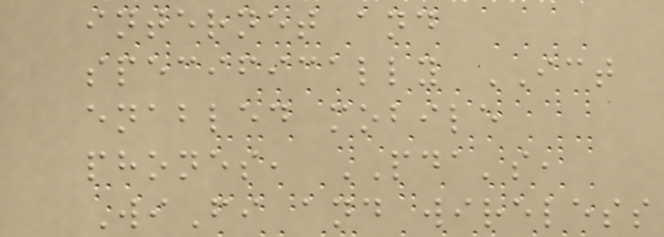internet and
specifically ICT
enabled mobile
phones, PDA's,
WiFi and wireless
